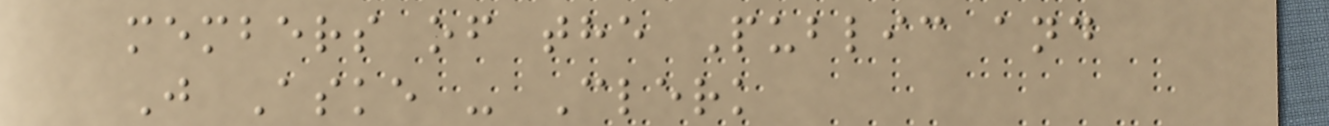members of the Public and
J Aske - Clerk
